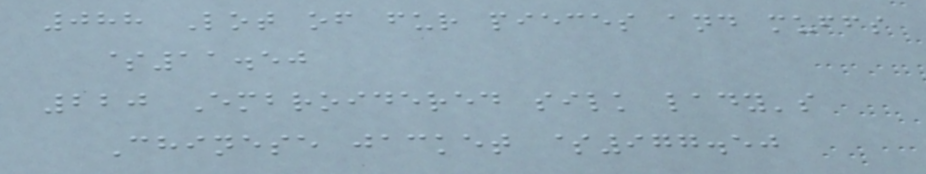088 Lot of fur pieces and muffs
$11.50
220 Embroidered silk lady's
Chinese jacket $977.50
